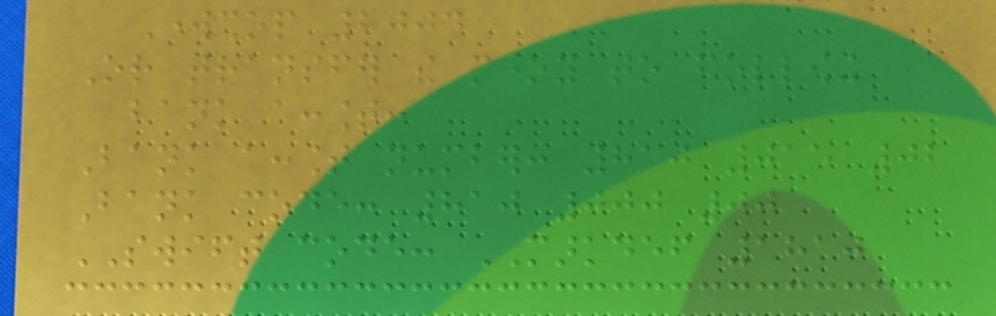Workshop 2004
Or transfer the money to following
bank account:
Bank account number: 810 015 02
Bank code: 810 000 00
SWIFT code: MARKDEF 1810
